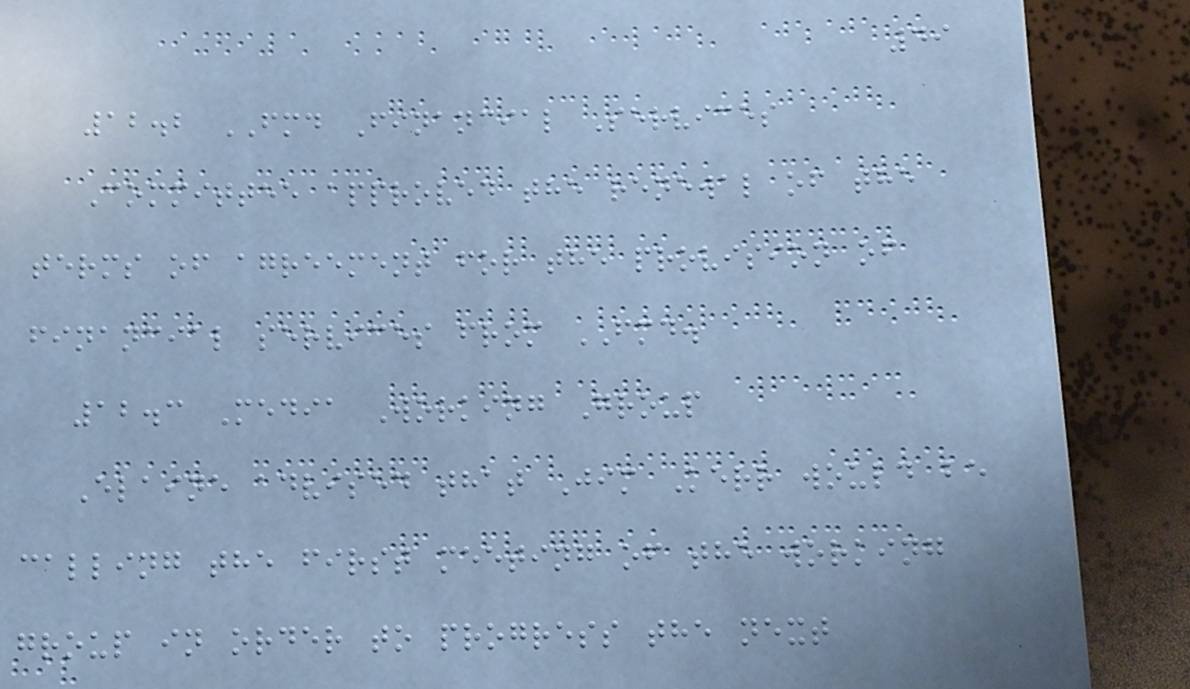49
12.2 FMD Financial Services
Committee approved the renewal of the
terms of agreement for the provision of
financial services from FMD.
12.3 Media Working Group
Elaine advised that Jim Kerr would be
calling the first meeting of the working
group in order to progress the next
